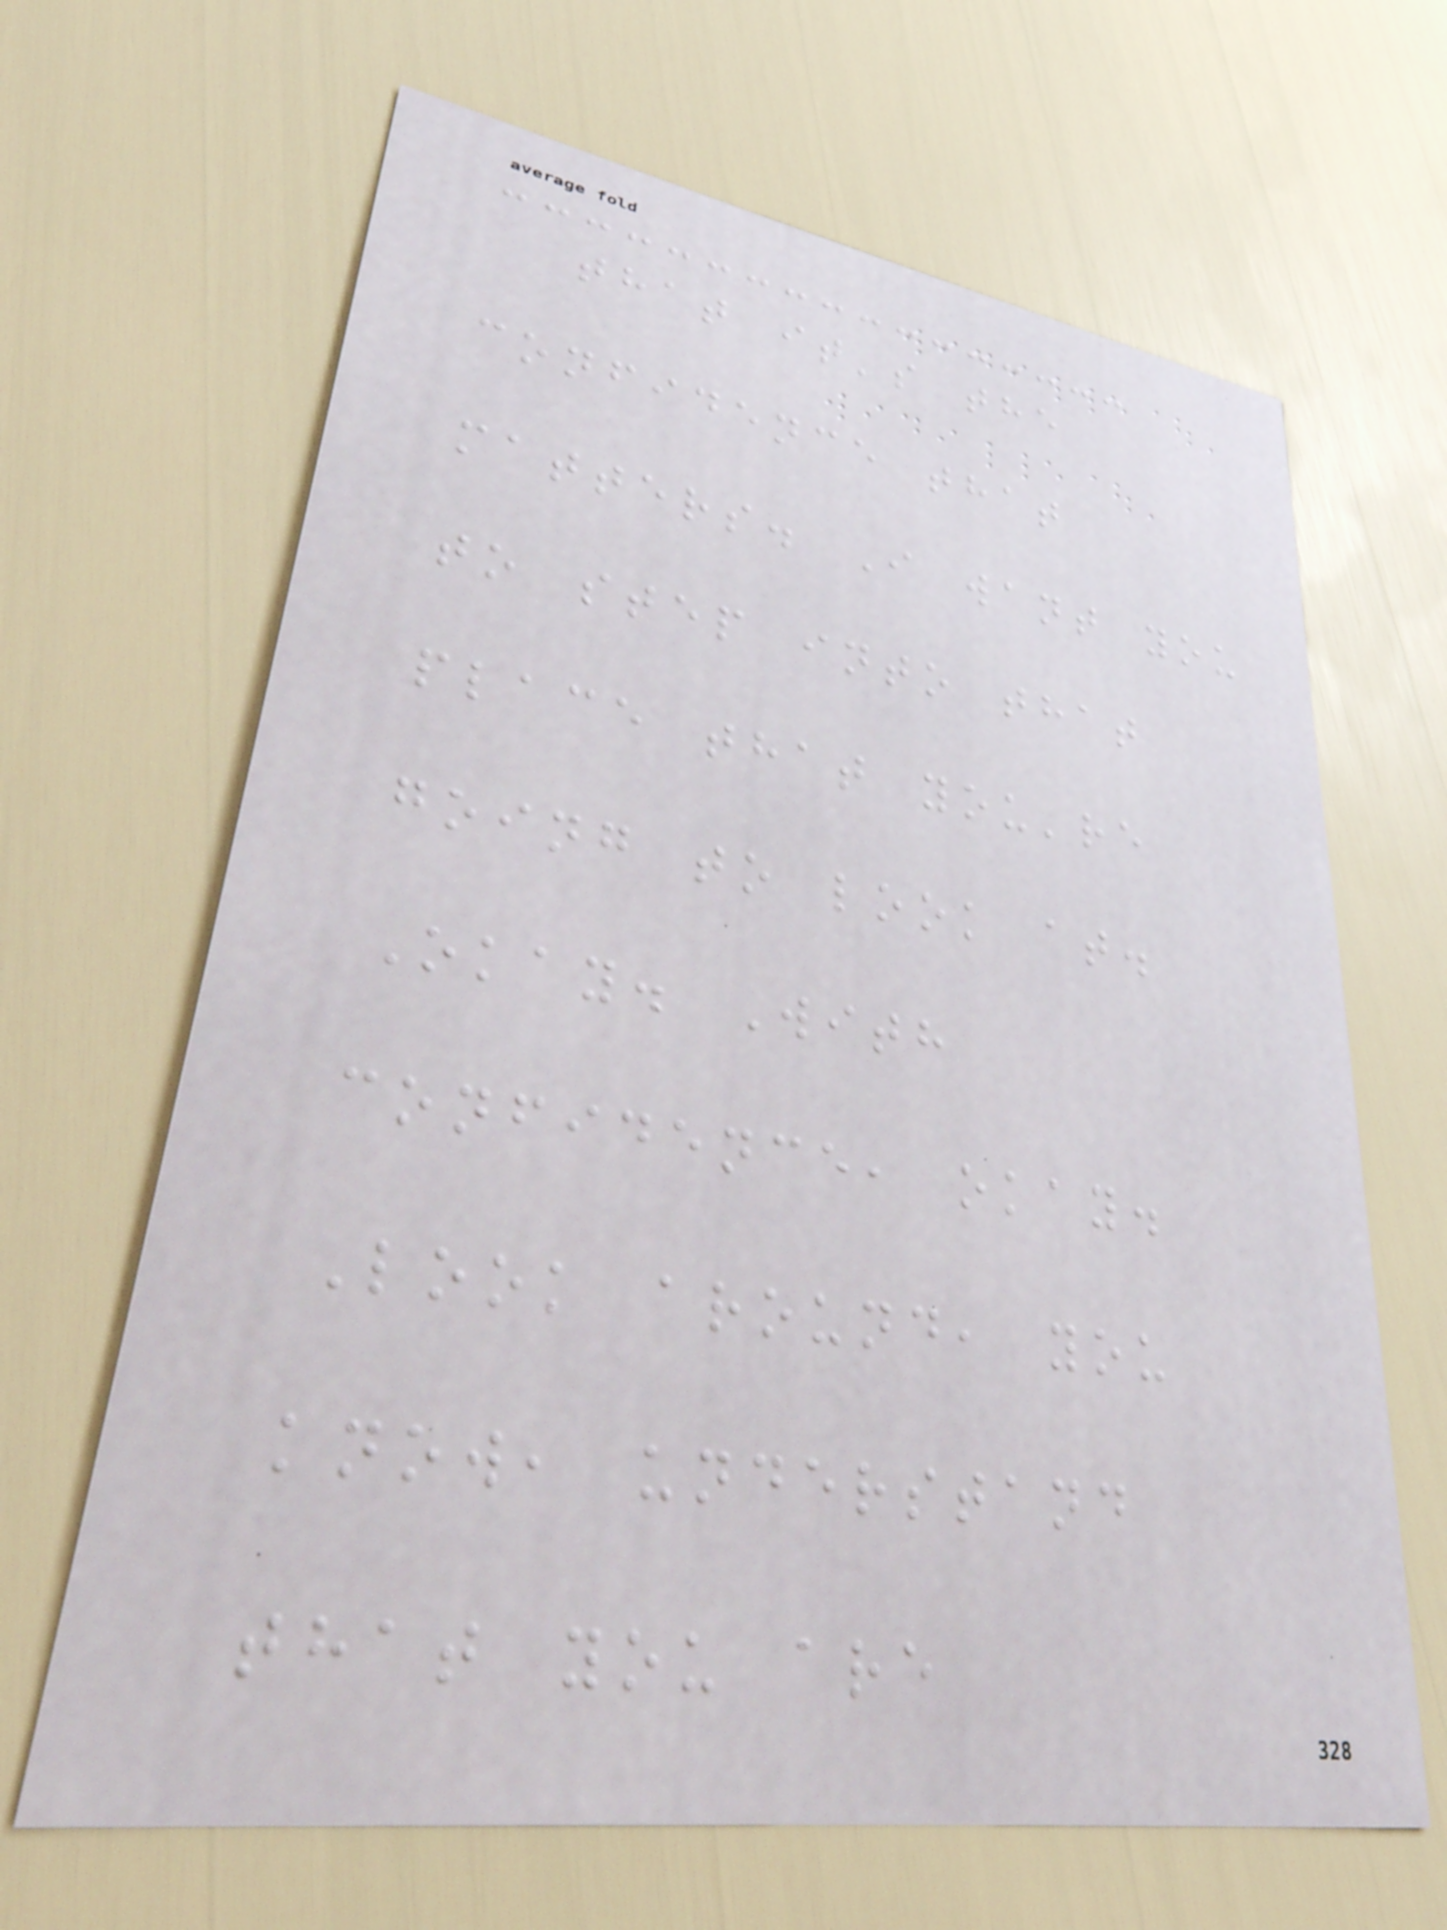that it's the
confidence that
matters. I want you
to step into that
place that you're
going to look at.
Okay. With
confidence, okay.
Look around, you
know, understand
that you are
